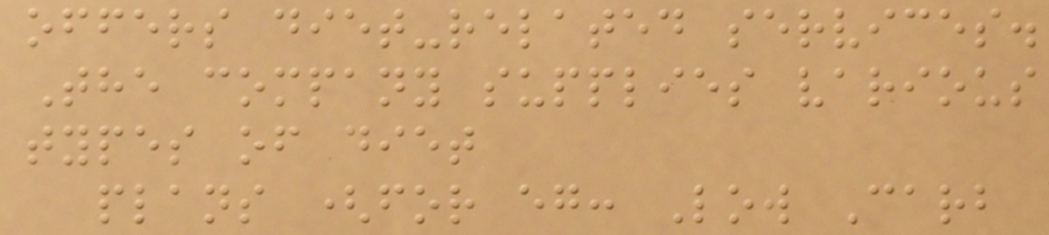offers diet-related services.
The company supplies various
types of diet
plans (for eg: Low Carb
